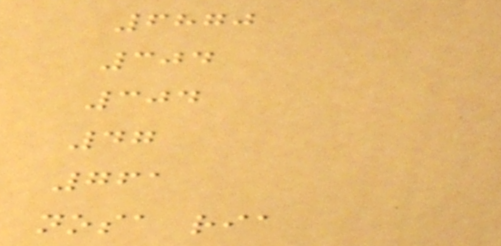6870
304
304
47
761
nosa ria
